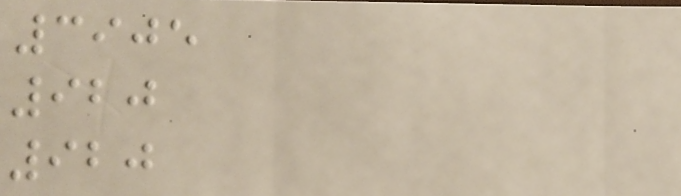3905
920
920
